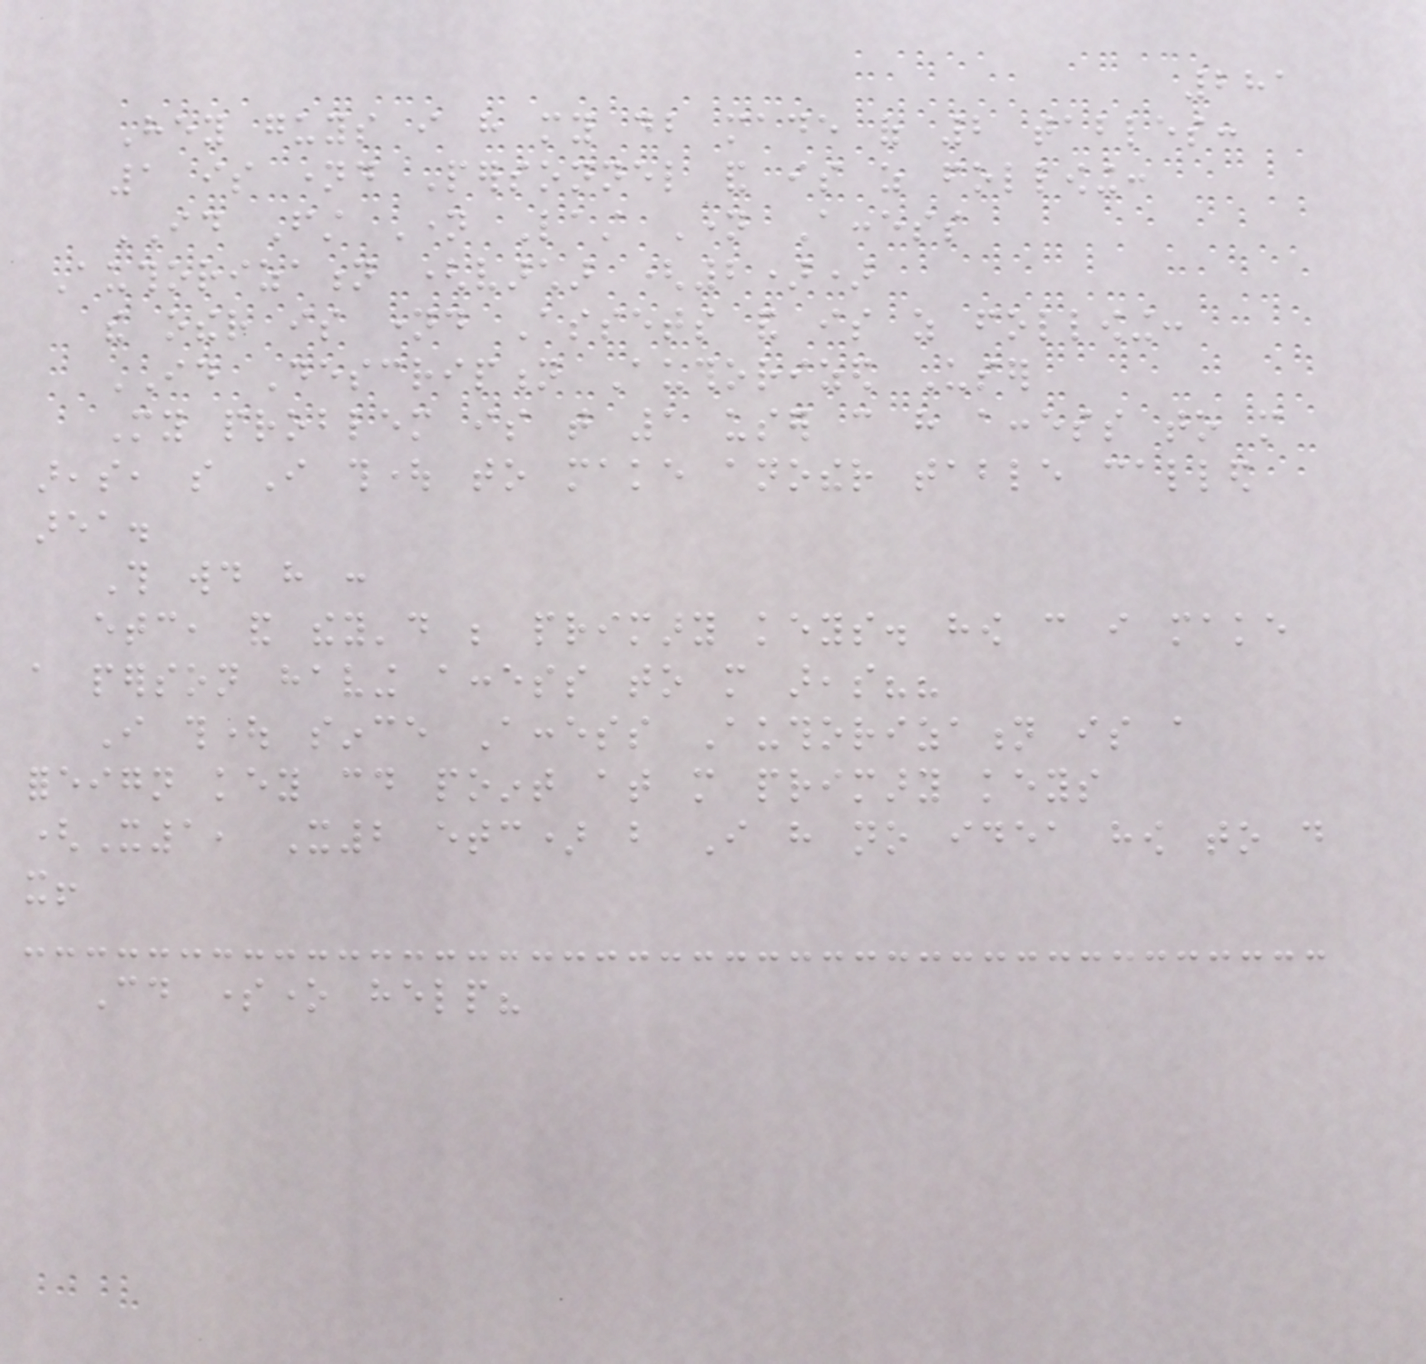281
Hey guys i have my db made of 2 tables:
1 is named Personnel and is as following:
ID First Name Last Name Access
Authorization (varchar (2))
the other is named Assets and is as following:
ID Description Authorized User
My problem is that 1 user can have access to more
areas, so I thought to make another table called
area.
This would have :
etc, and they'd be primary keys. how can i make
a person having access to more areas??
I thought since Access Authorization is a
foreign key could point at more primary keys
(X1, X2 etc) but I have no idea how to do
it!
Could someone help?
